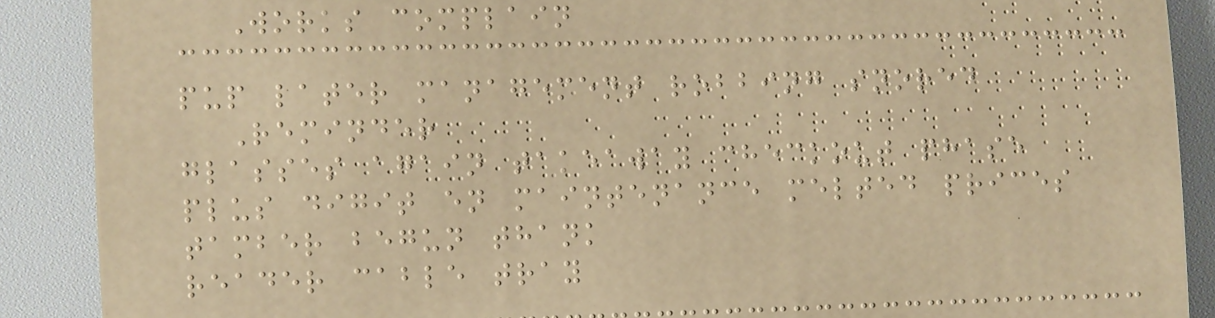Works complain
pup later management robbing snored
Reminder
glasses again takeaway checkout phase
plus digit en maintenance melted prices
tamber begun thank
reader cable tray
